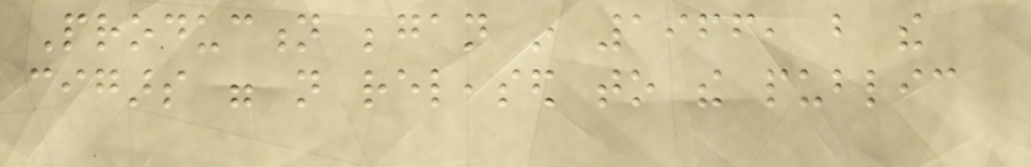Production began in 1966, but the
cigars were not released to the public
